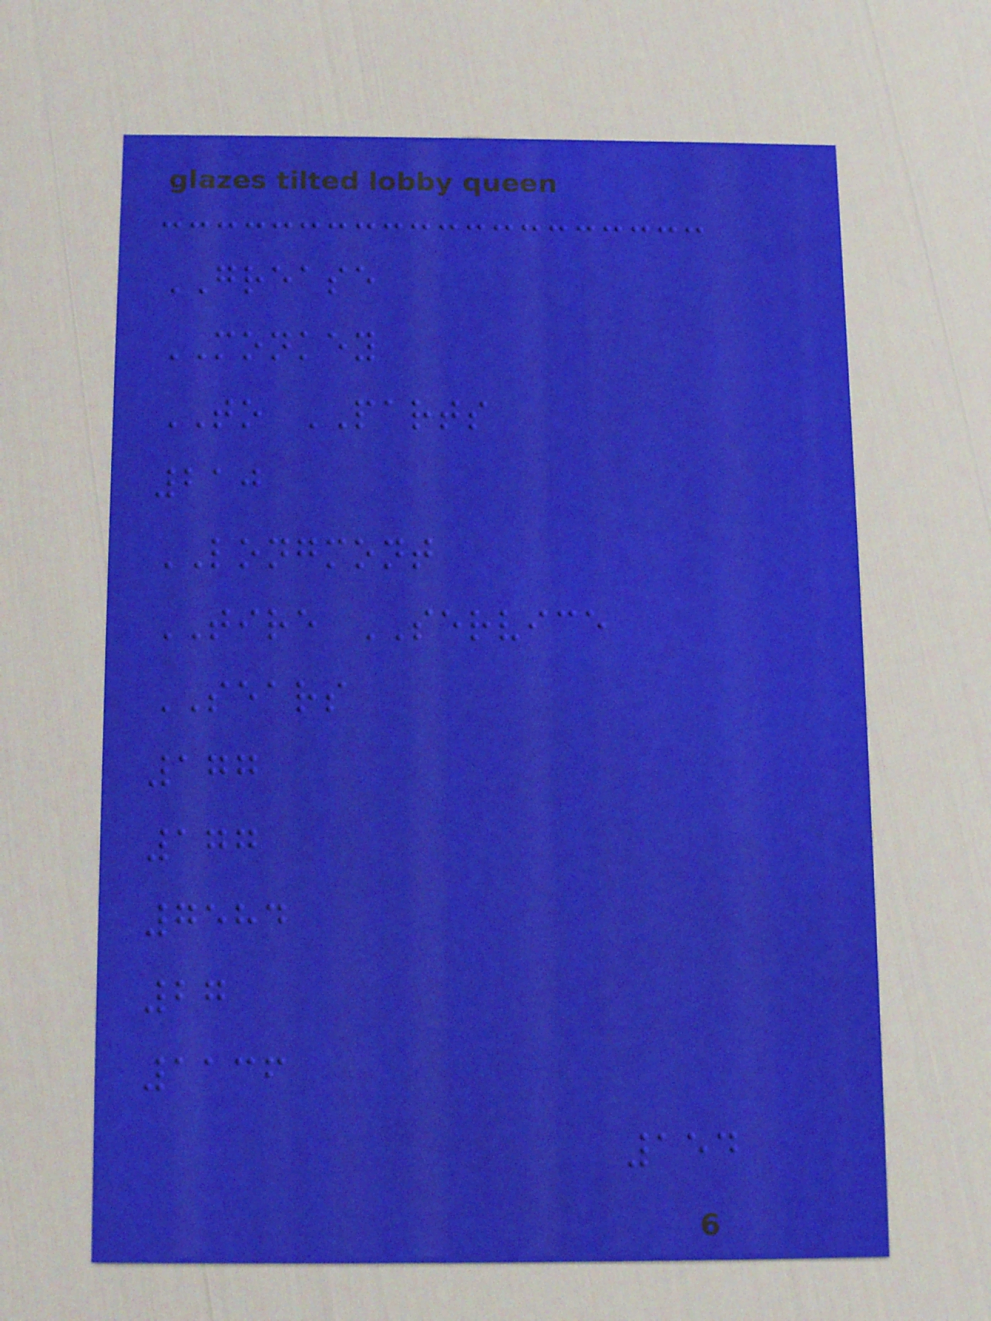GREASE
MONKEY
TO PARTS
210
LONGMONT
TIRE SERVICE
SEARS
177
177
7584
27
1136
154
